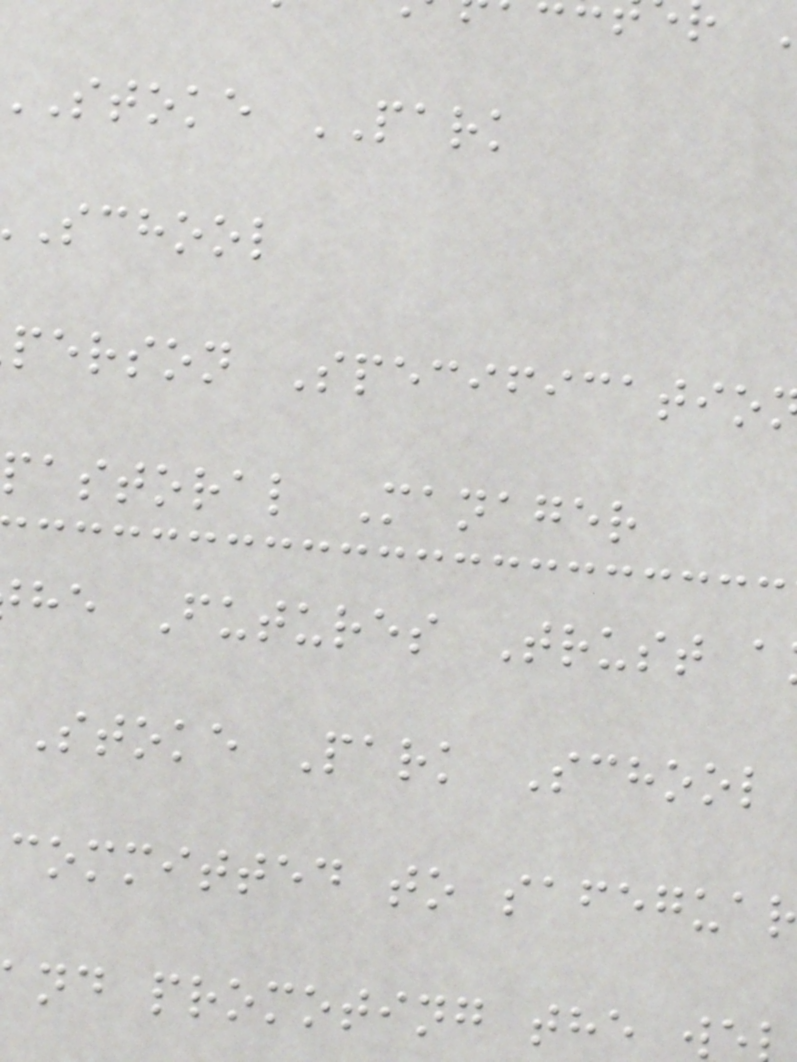stoke PARK
school
person Specificatio
pastoral Manager
he Futures Trust a
Stoke Park School
committed to safegua
nd promoting the w
